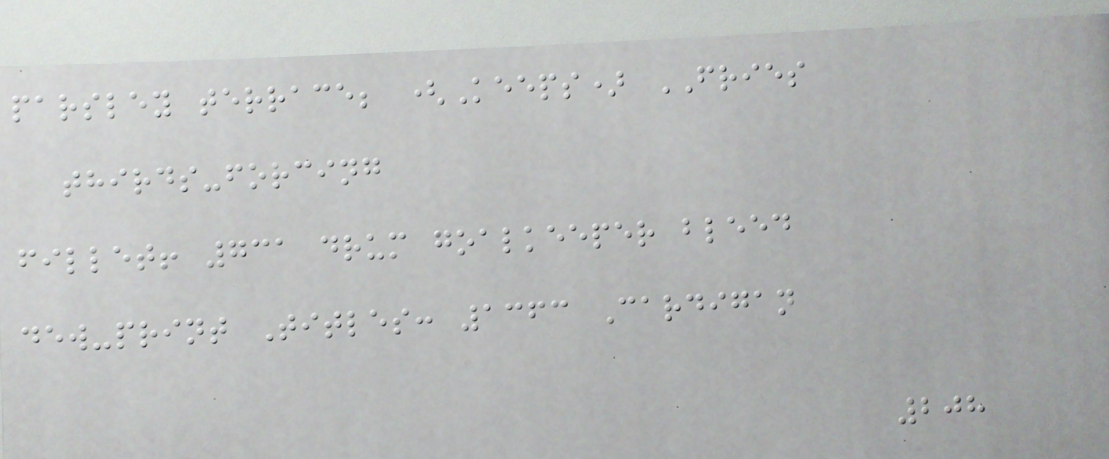parsley terrace; (Keeps) FRIES
thirds-forcing
fillet! 731 drum goalkeeper bleed
dew-print Titles: 1363 Cardigan
208
